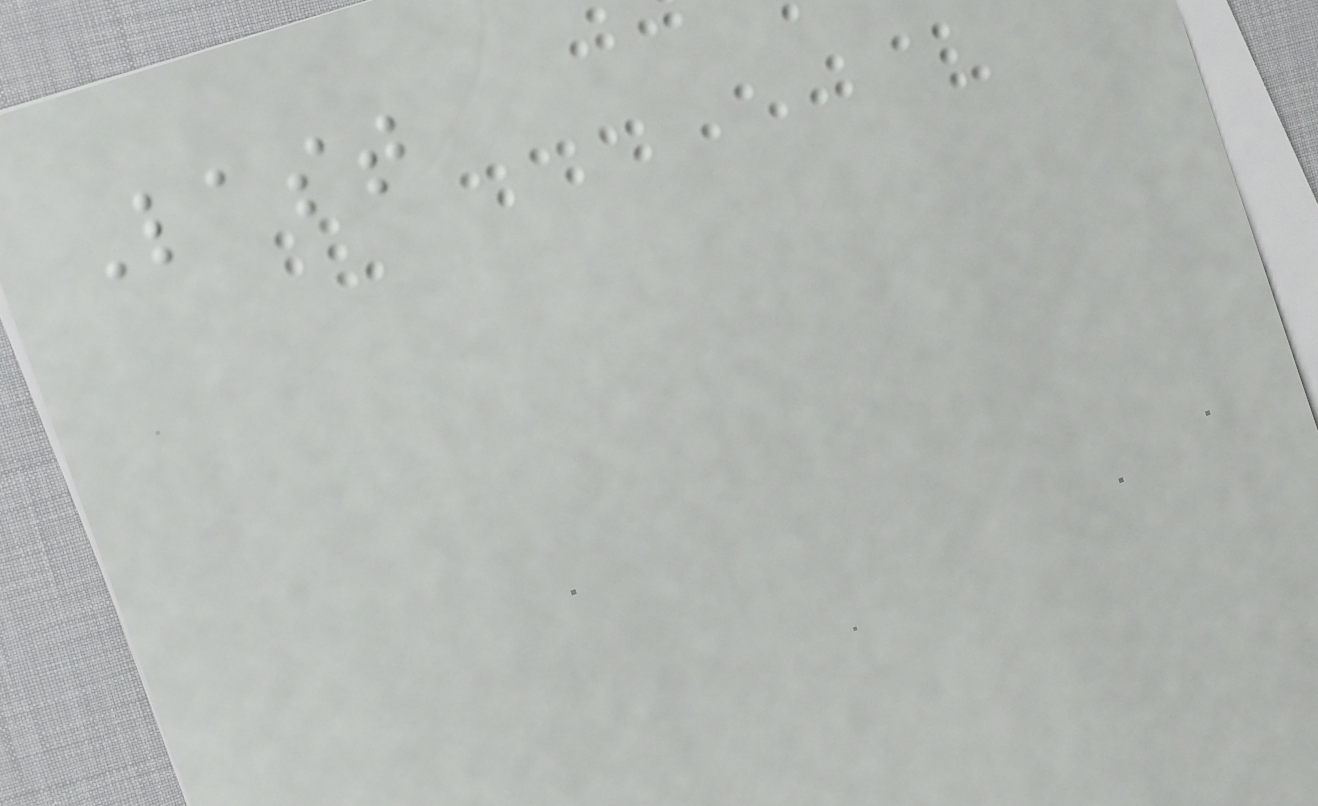Last
